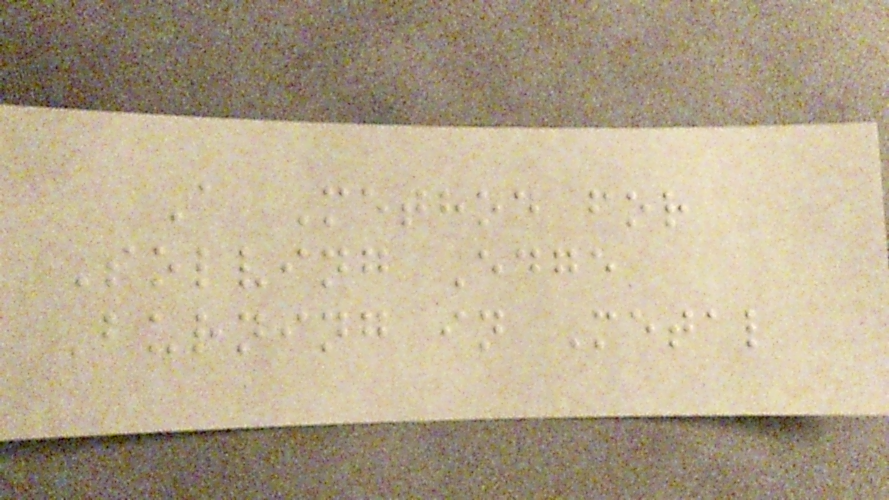A Method for
Solving Edge
Burning in Metal
